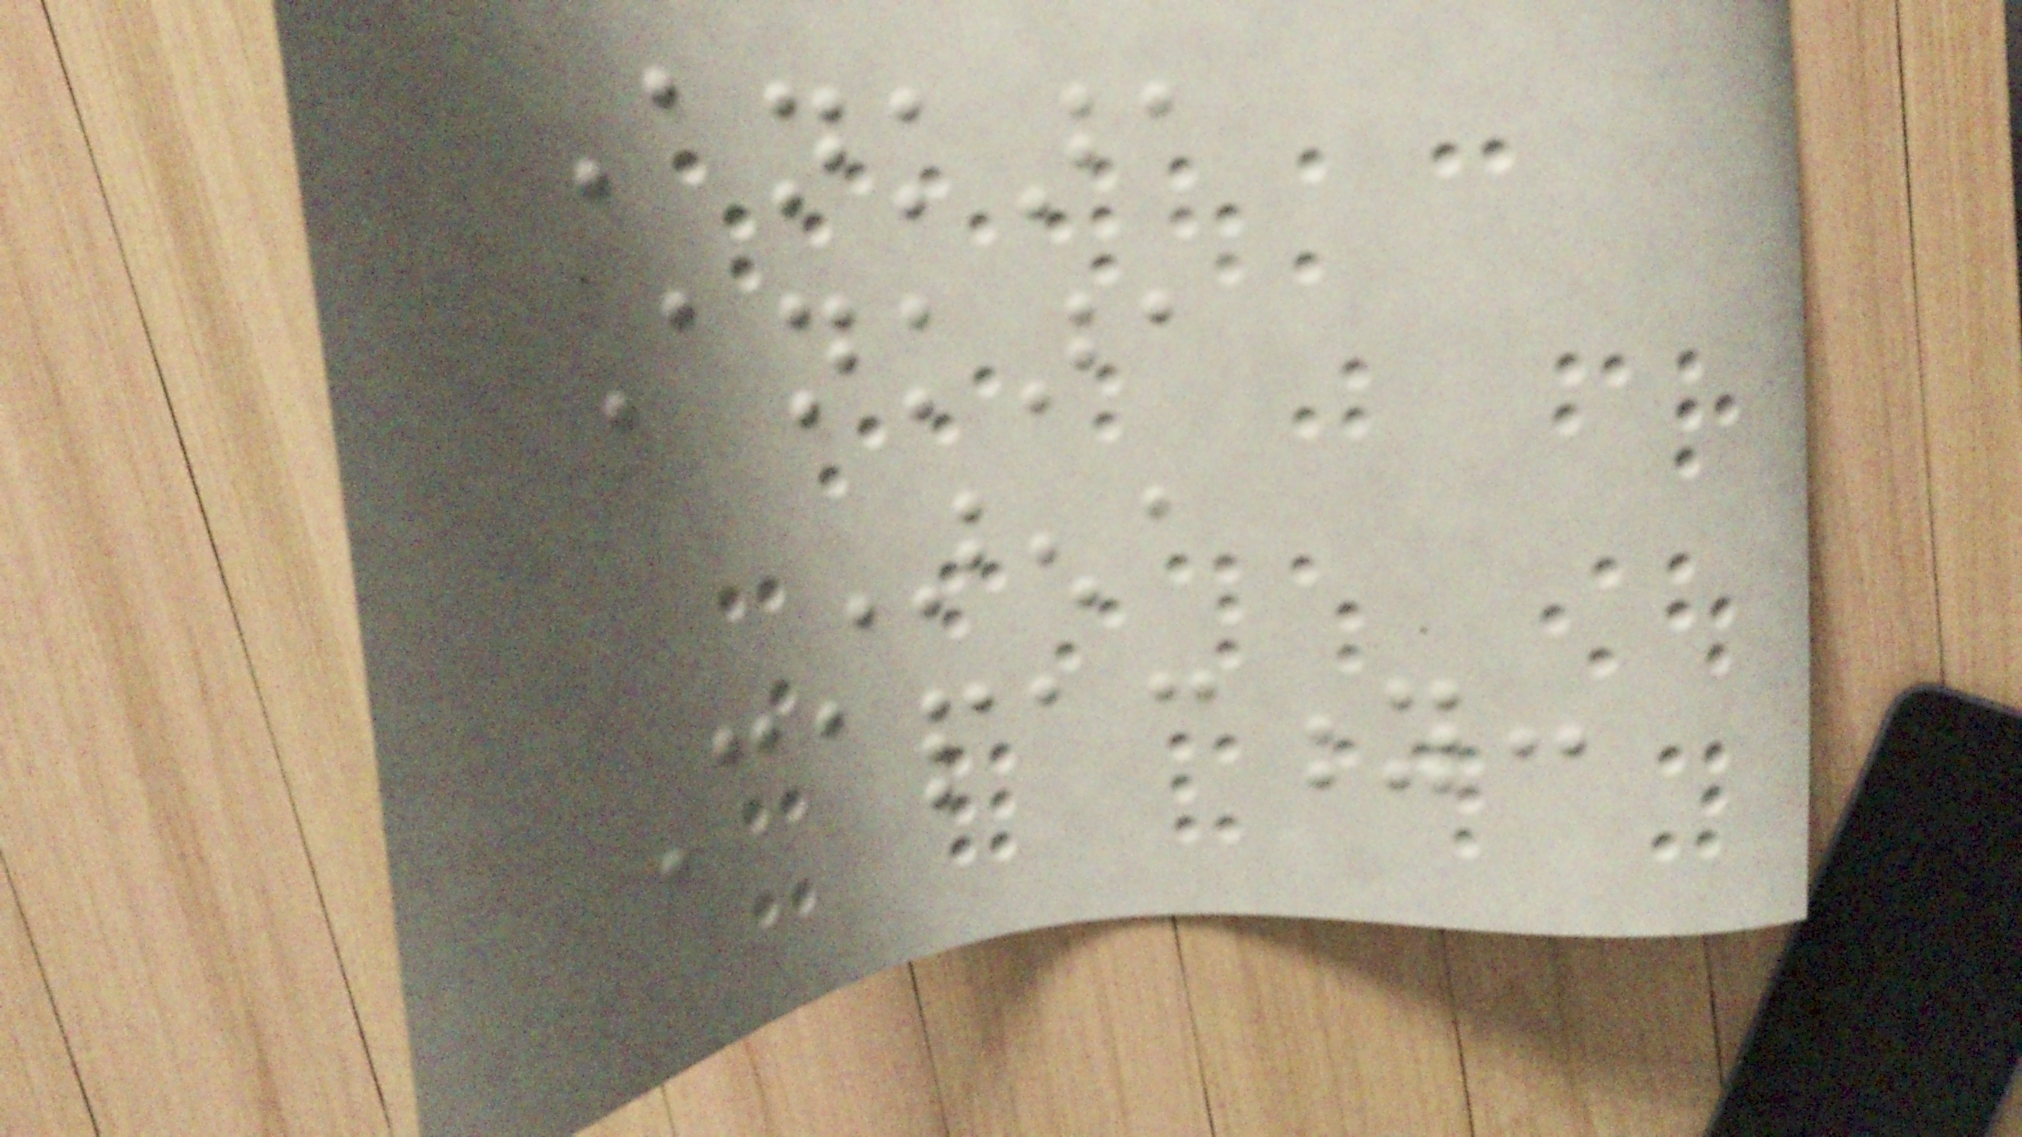Ankara
Ankara
Arena
Capacity:
